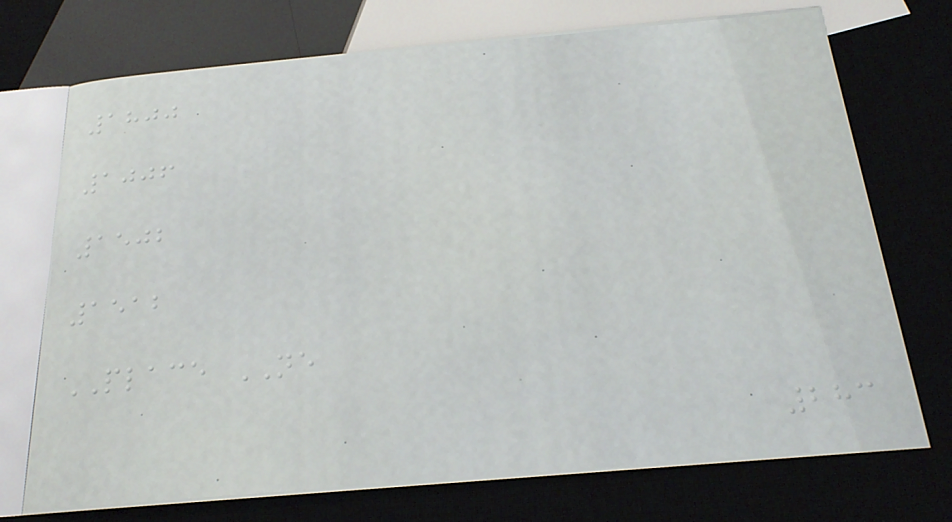1800
1006
1502
1512
PLACE NE
283
